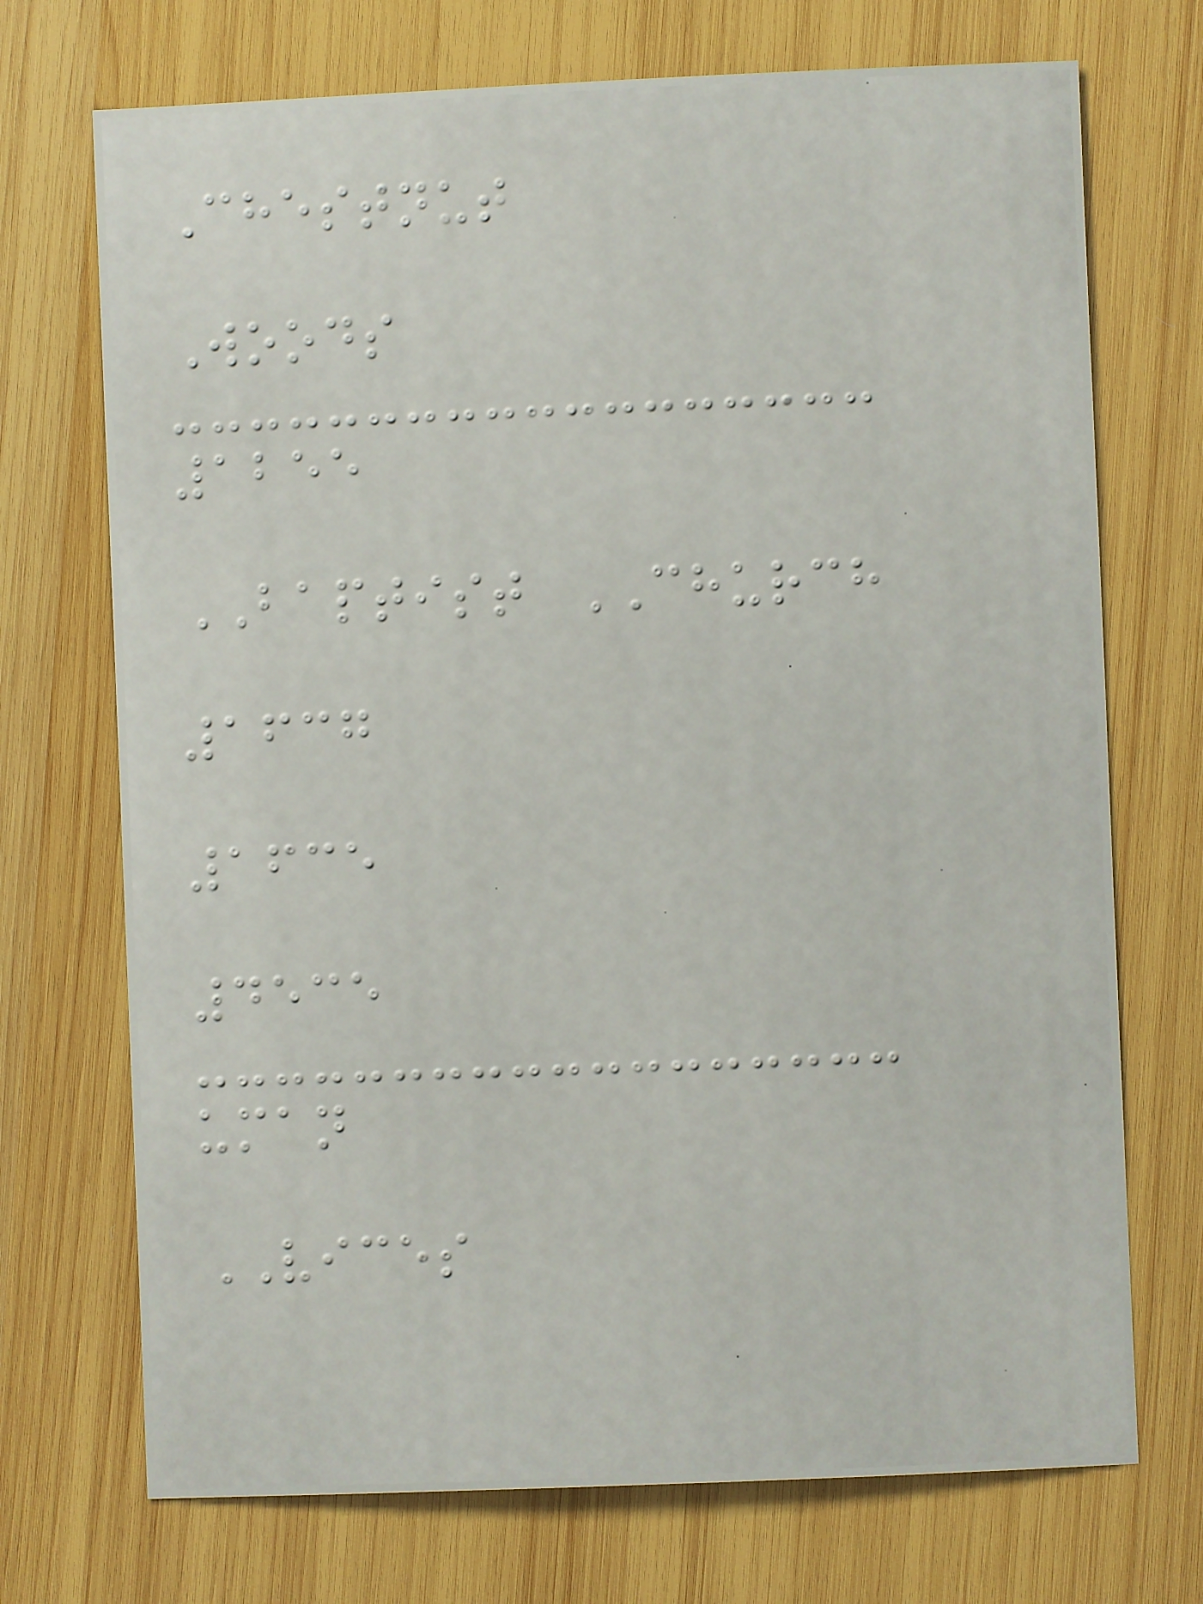Chestnut
Woods
1255
BAPTIST CHURCH
1637
1635
4535
uman
VICES
